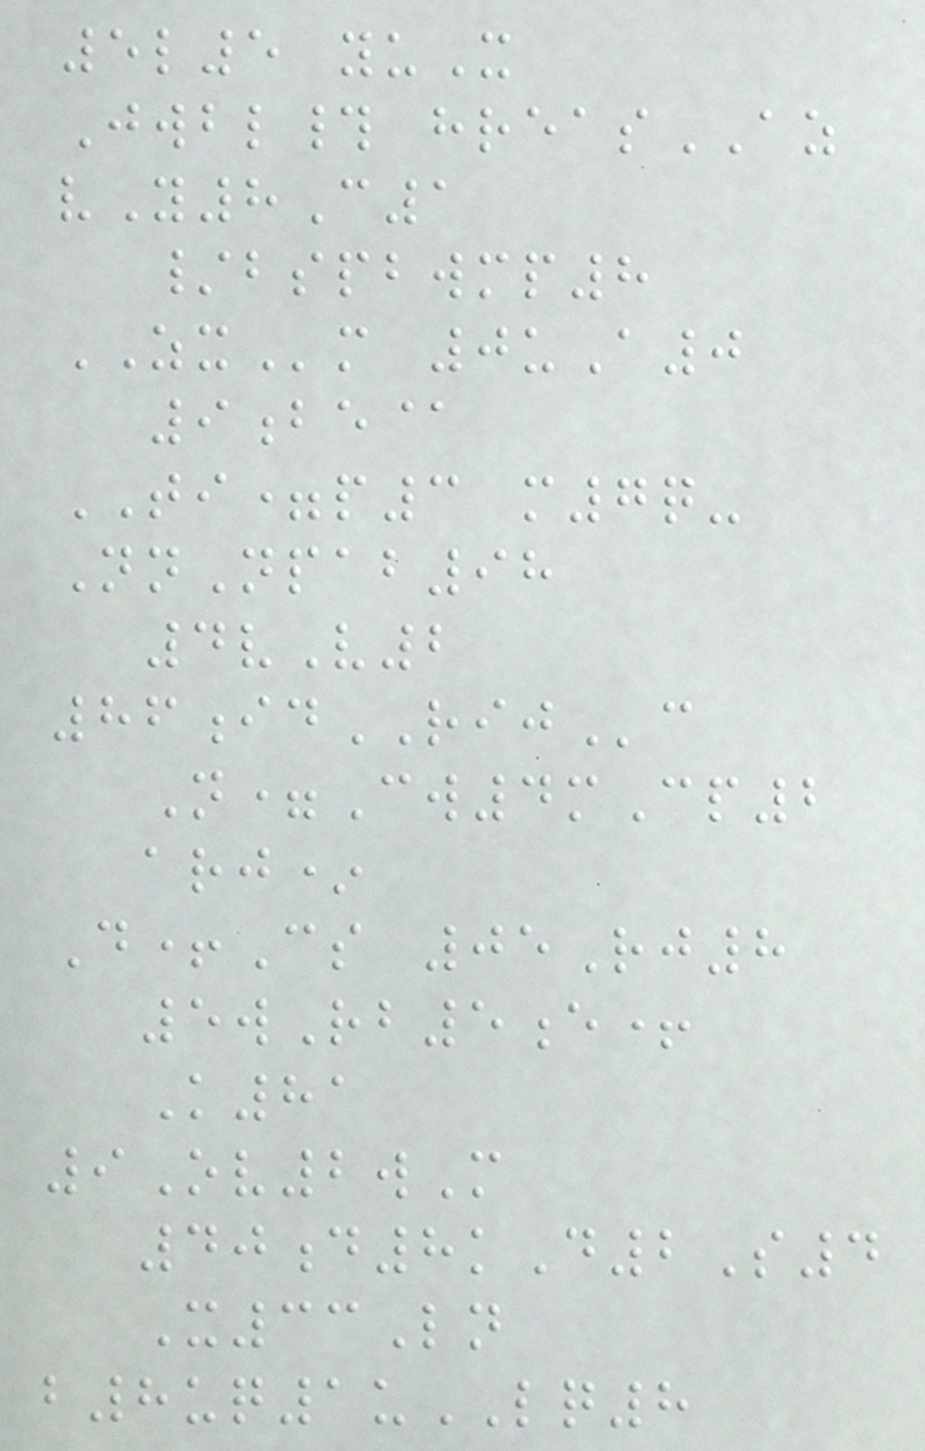5l5 yuX
Jwbl# hreasAZ
vY8C1
/bspbwmp8
ZXm 0uA0
9be@
TI=p3 m7q-
NnNpab98
4vV2
86idRIJc
N=Cw4mCp2
arj*
D+Cs 05Rj8
5wRb5e+
K81
9Ov2wM
40d8kD2S4
X33Ln
b8uq1uLQ8
